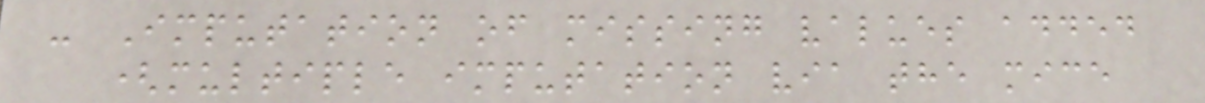- Imputation of missing values added
(multiple imputation via the mice
